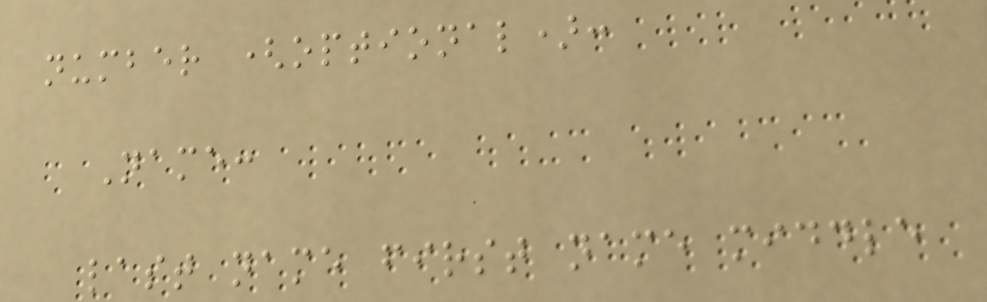number (optional):
Name:
last name first name middle
